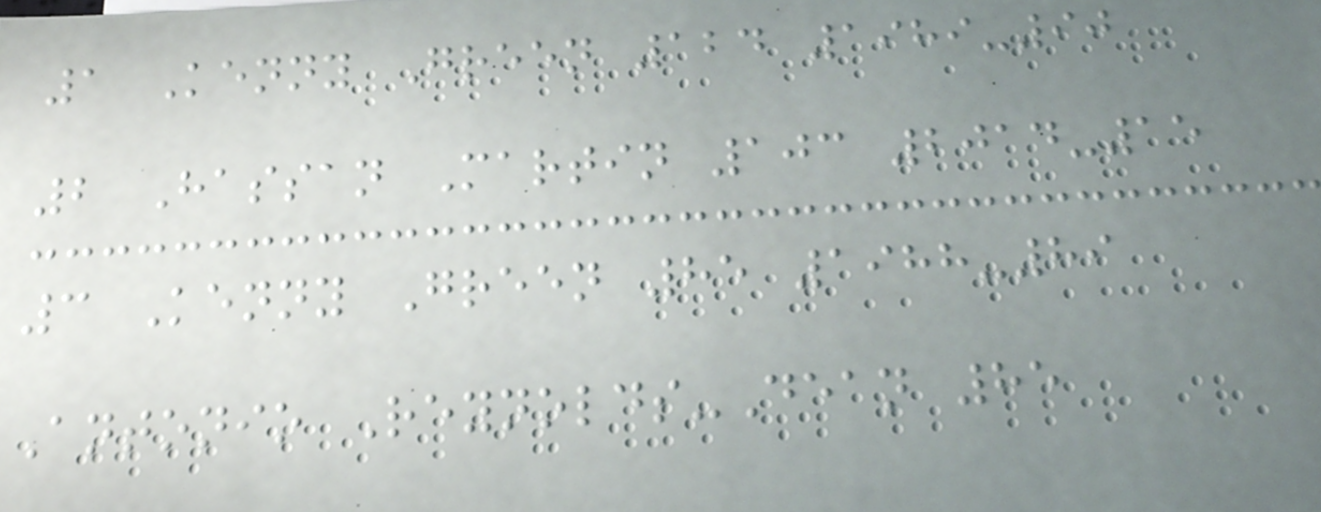1 Kenny Green 124 1989-90
2 Hassan Martin 103 2014-15
3 Kenny Green 85 1988-89
Antonio Reynolds-Dean 85
